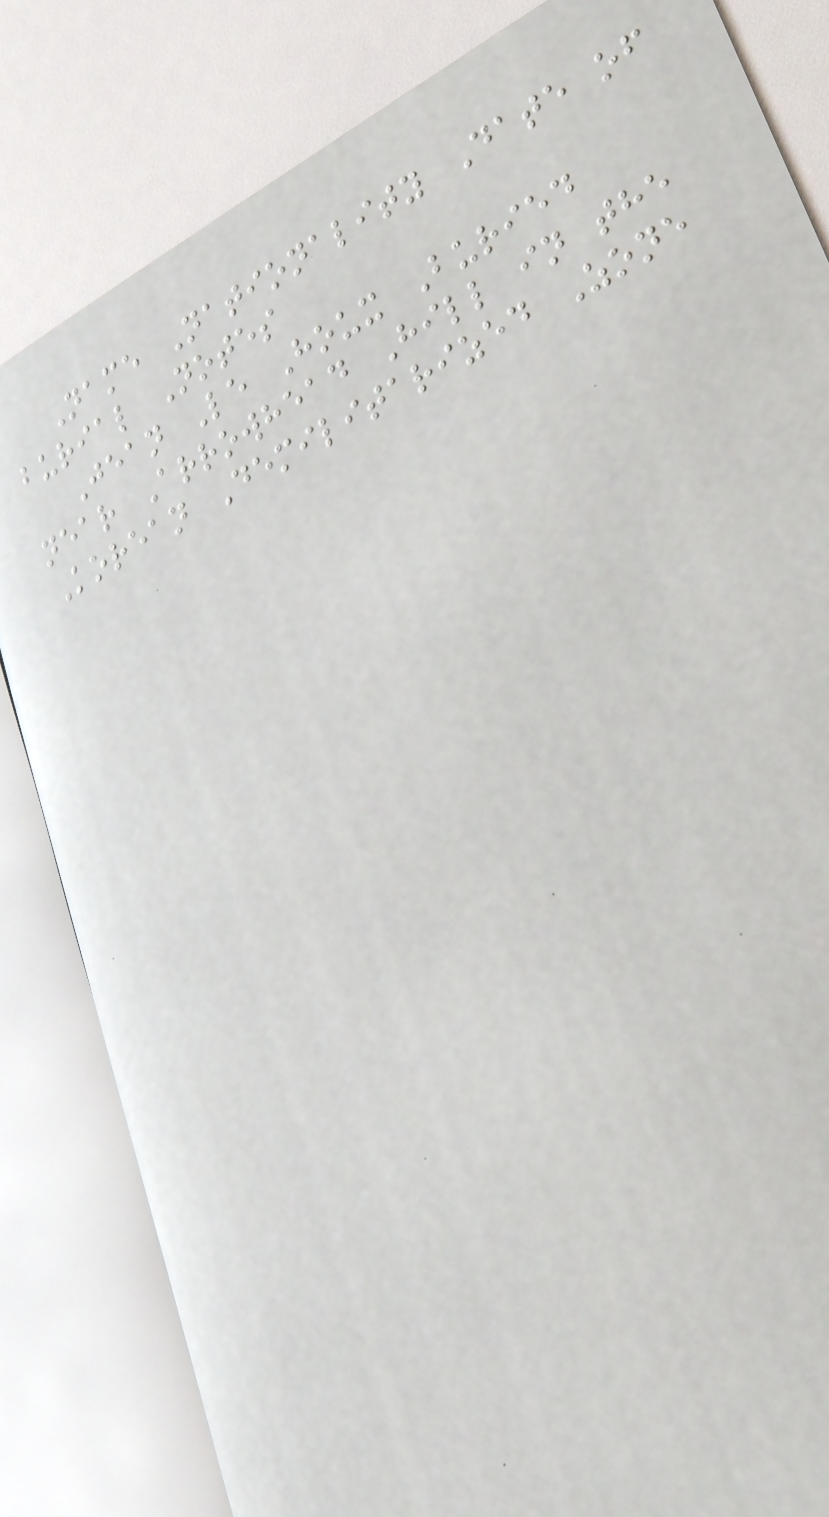Name Nationality Date of
burial Notes
Jean Le Houx Buried
near Arrowhead Hill in the
Korean Demilitarized Zone
